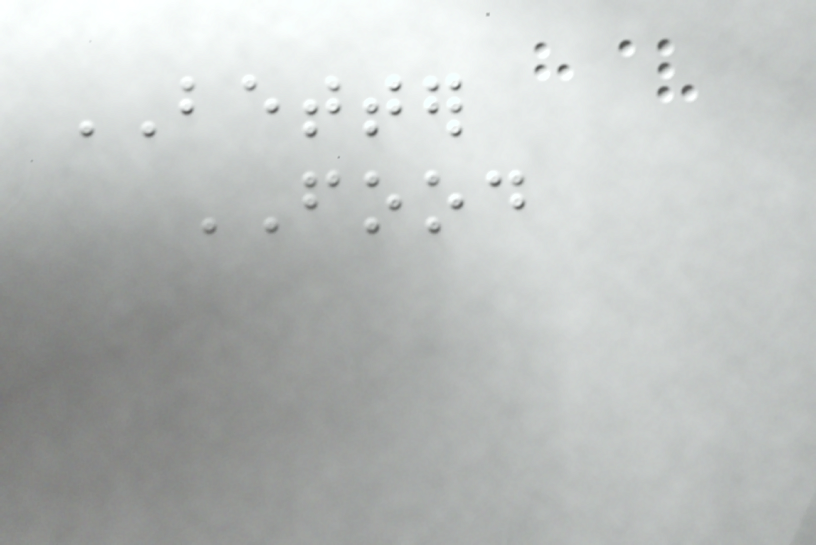BETTER
FOOD
